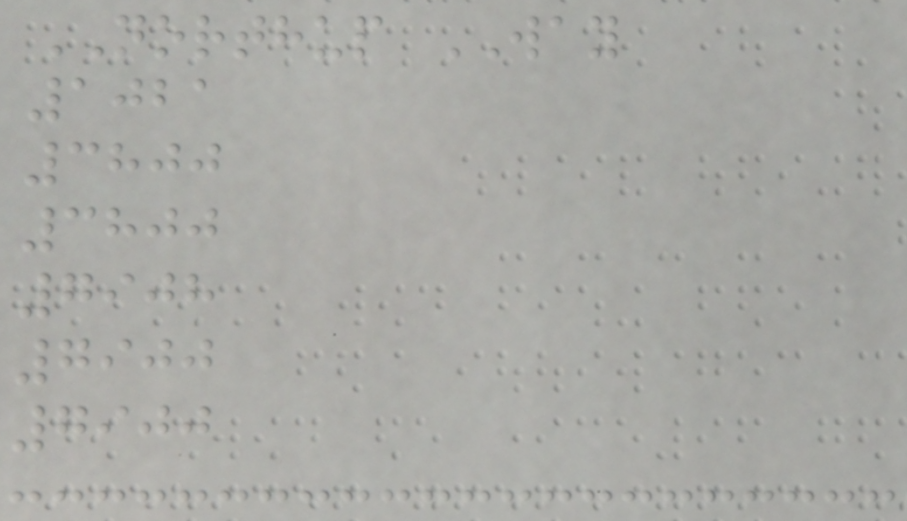NORTHUP WAY
1021
3800
3800
7908
7900
7900
